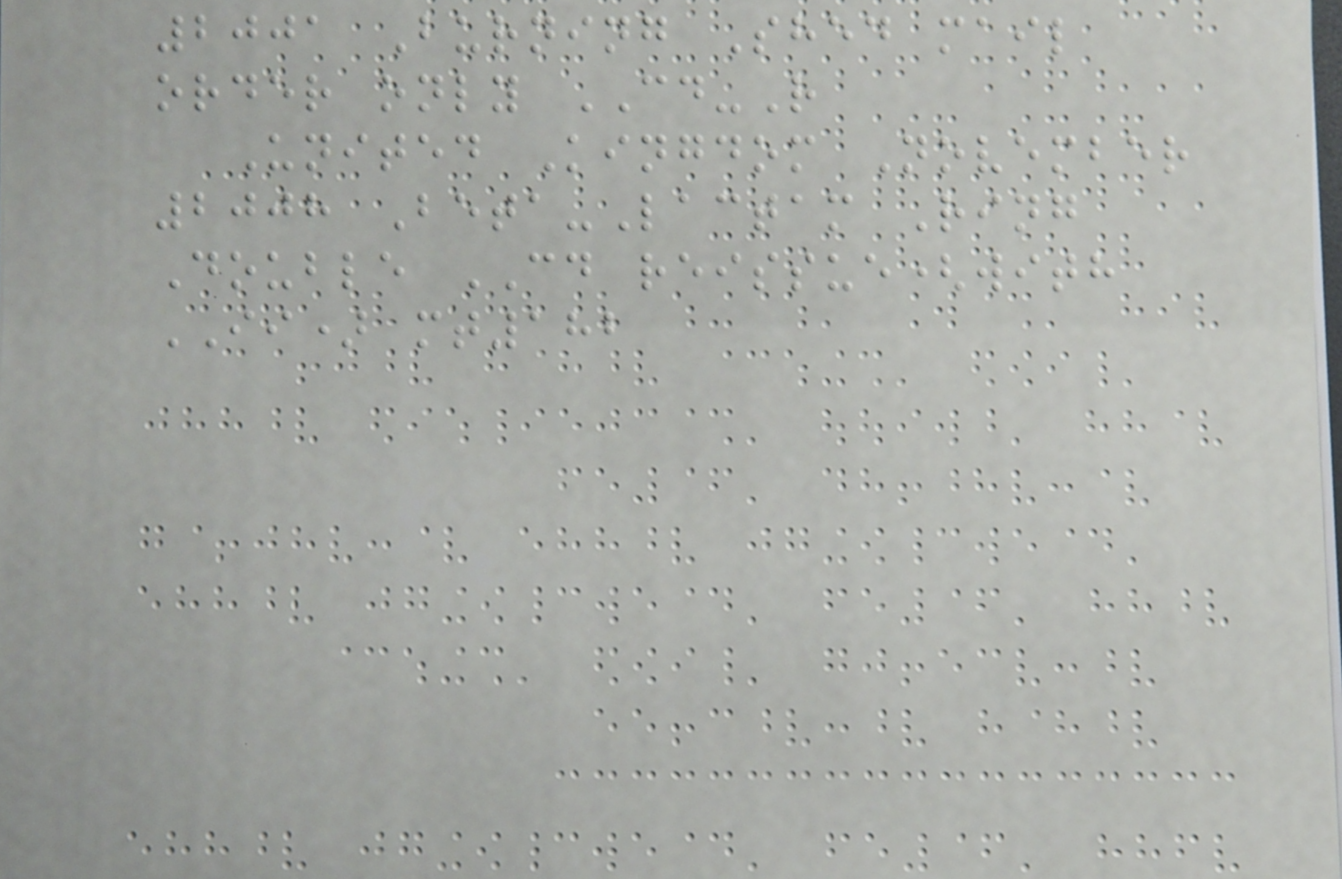2001 Burning Shed mail
order only CD-R
United Kingdom November
2008 Beta-Lactam Ring
Double CD reissue(with
II) mt182
